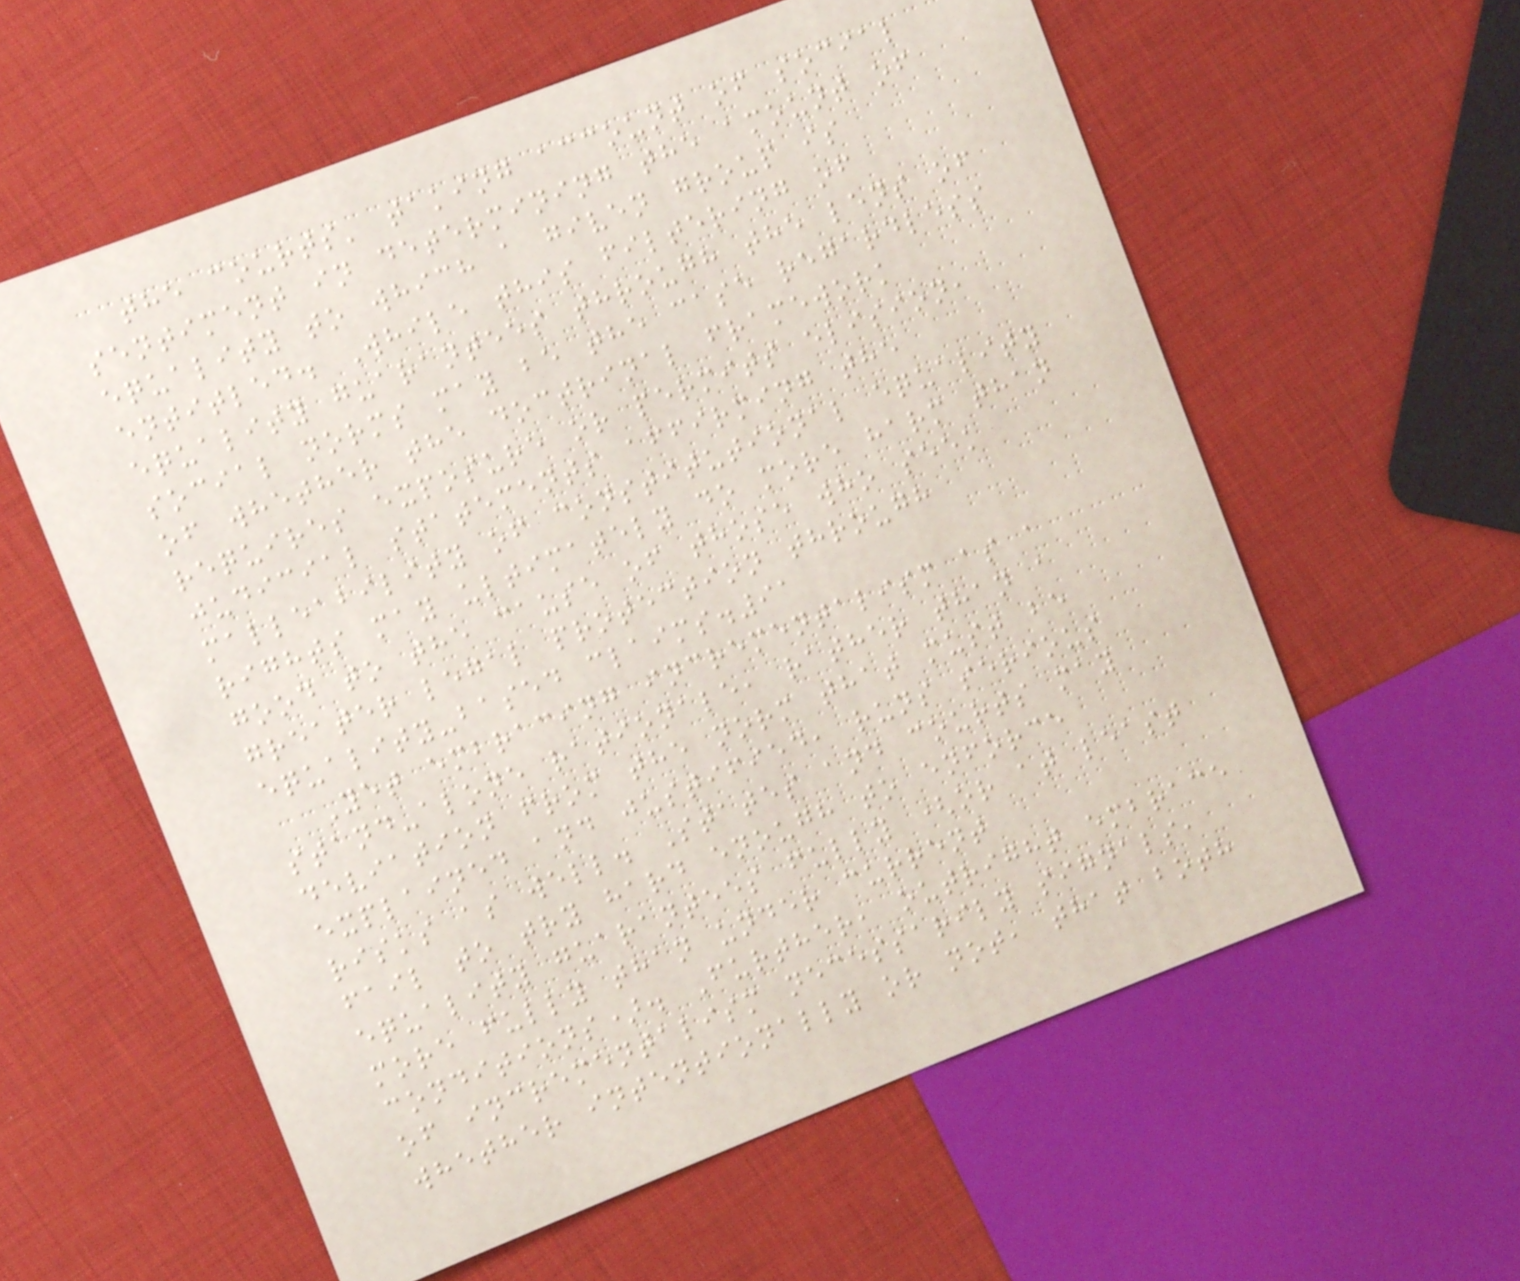the courts' taking account of social
sentiment in determining the amount of
equality to which a given group is
entitled. While this filtering of
equality guarantees through the lens of
social norms may be the case regardless
of whether the doctrinal framework
requires exposure or permits elision,
judicial statements affirming the
malleability of constitutional equality
rights may ultimately do more harm than
good to the cause of those who seek
greater legal protection through
equality-based claims.91
Yet embracing incrementalism as a
stand-alone rationale, rather than a
deviation from the norm that must be
explained and justified, runs serious
risks as well. States and courts may
fail to try hard enough to enforce
equality guarantees fully (or at least
more fully than under current
conditions). Further, outright embrace
of incrementalism necessarily signals,
whether intentionally or not, that both
